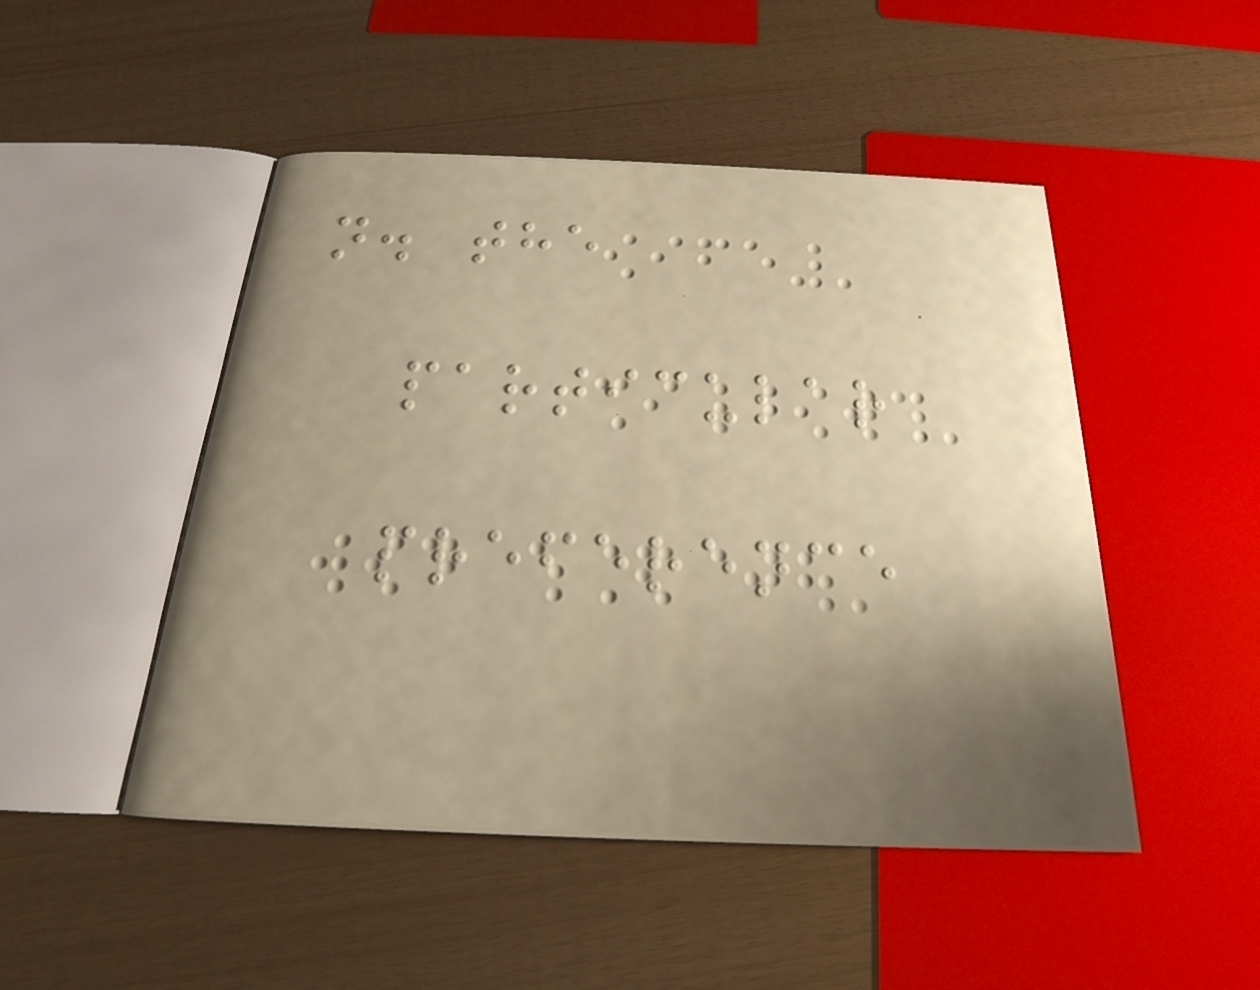n. the
particular
preference
